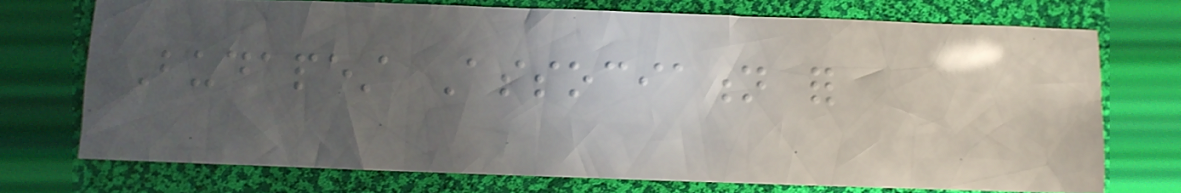Budapest Association for
